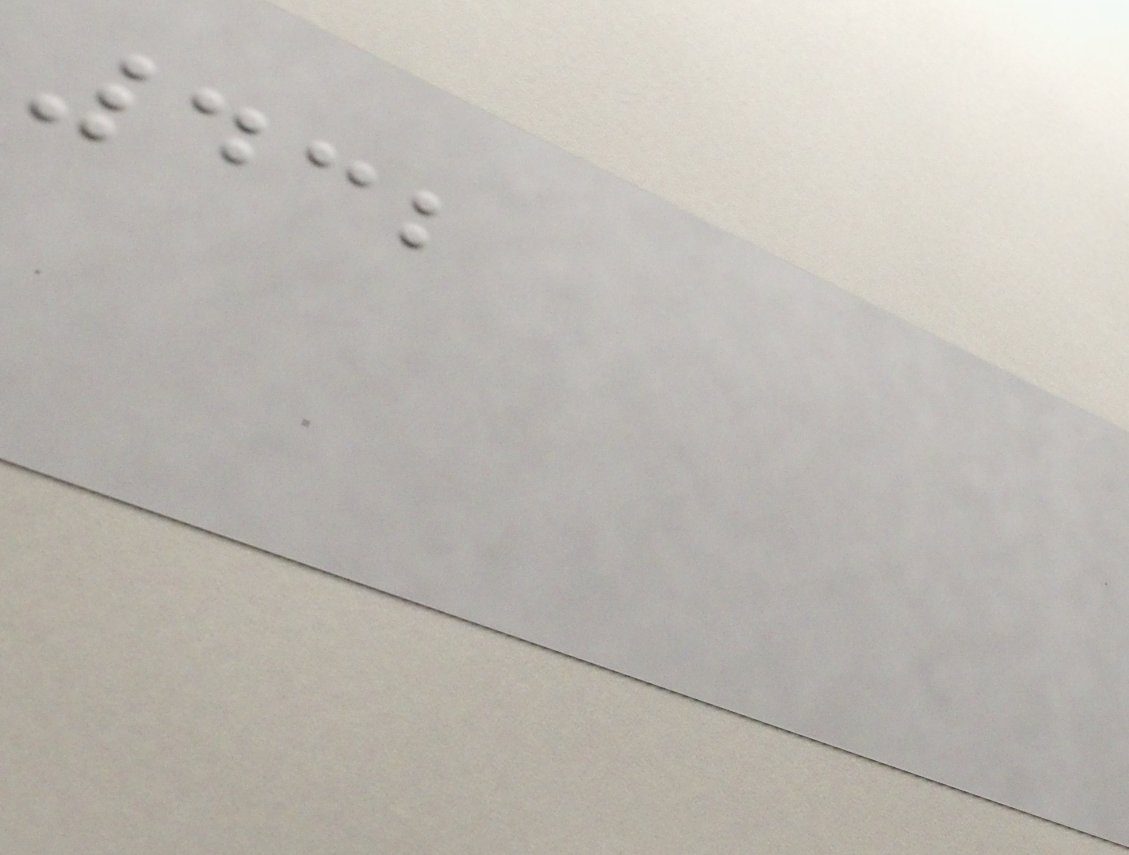432
